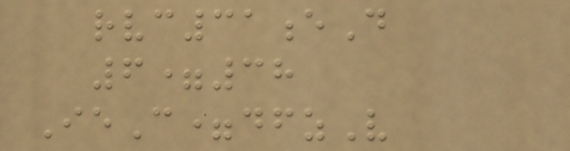rvc31eD
6=38
IeC=dfzV
